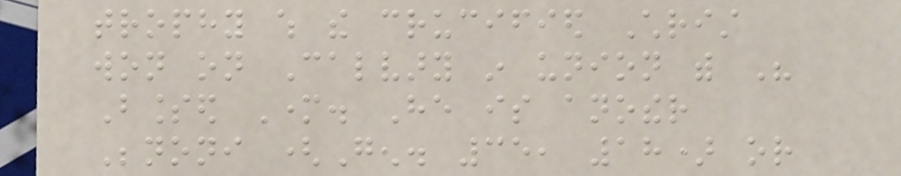trophy which the crucified Christ
won on Calvary in union with His
Blessed Mother. He is another
Benoni (Gen. 35, 18) or
